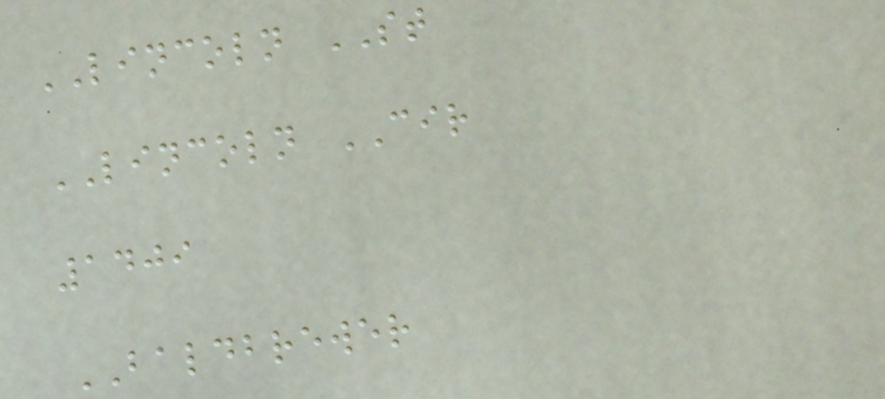LINCOLN ST
LINCOLN CIR
1409
BALDBREWER
